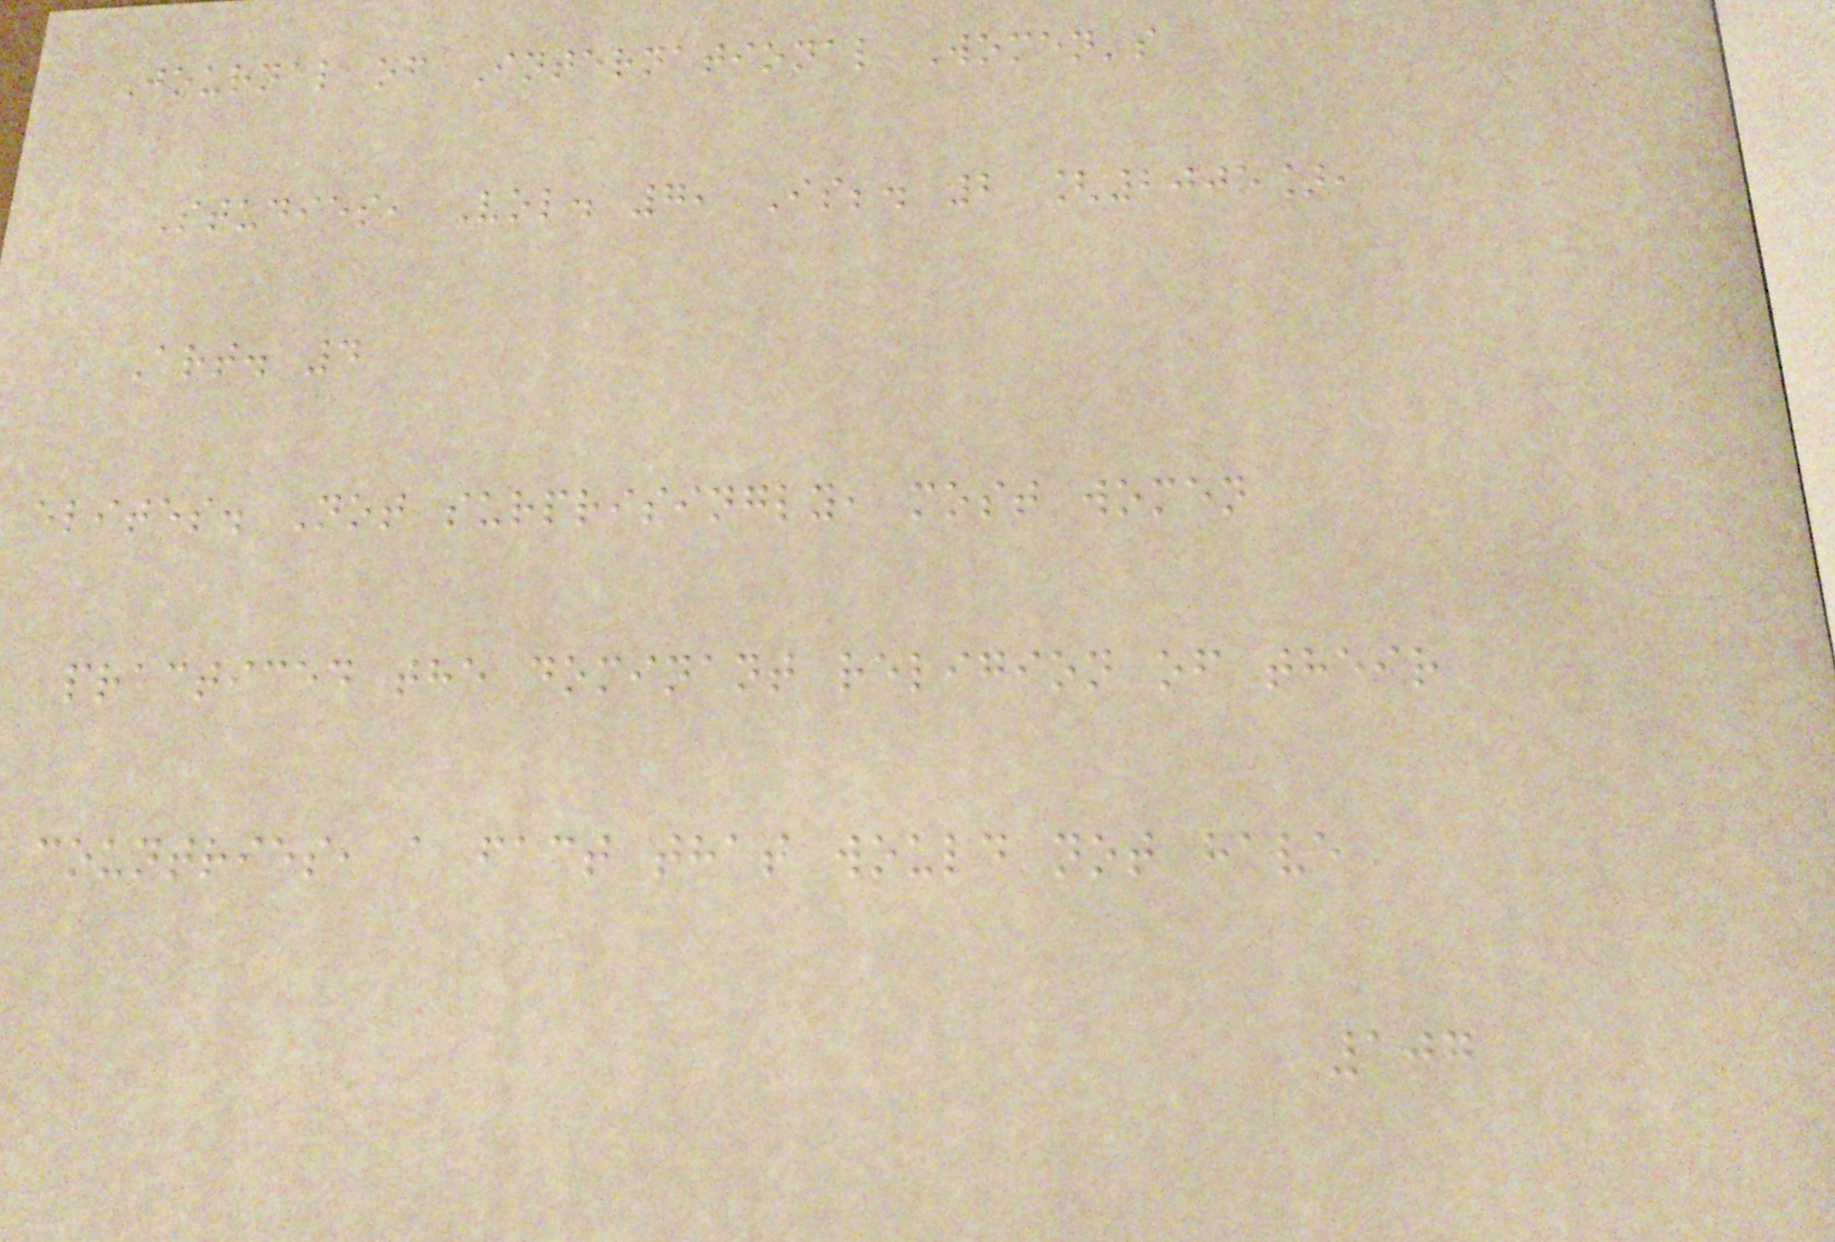Journal of International Women's
Studies, Vol. 7, Iss. 2 [2005],
Art. 4
elites. Not surprisingly, most women
practiced the dominant religion of their
countries, a fact that would not have
107
